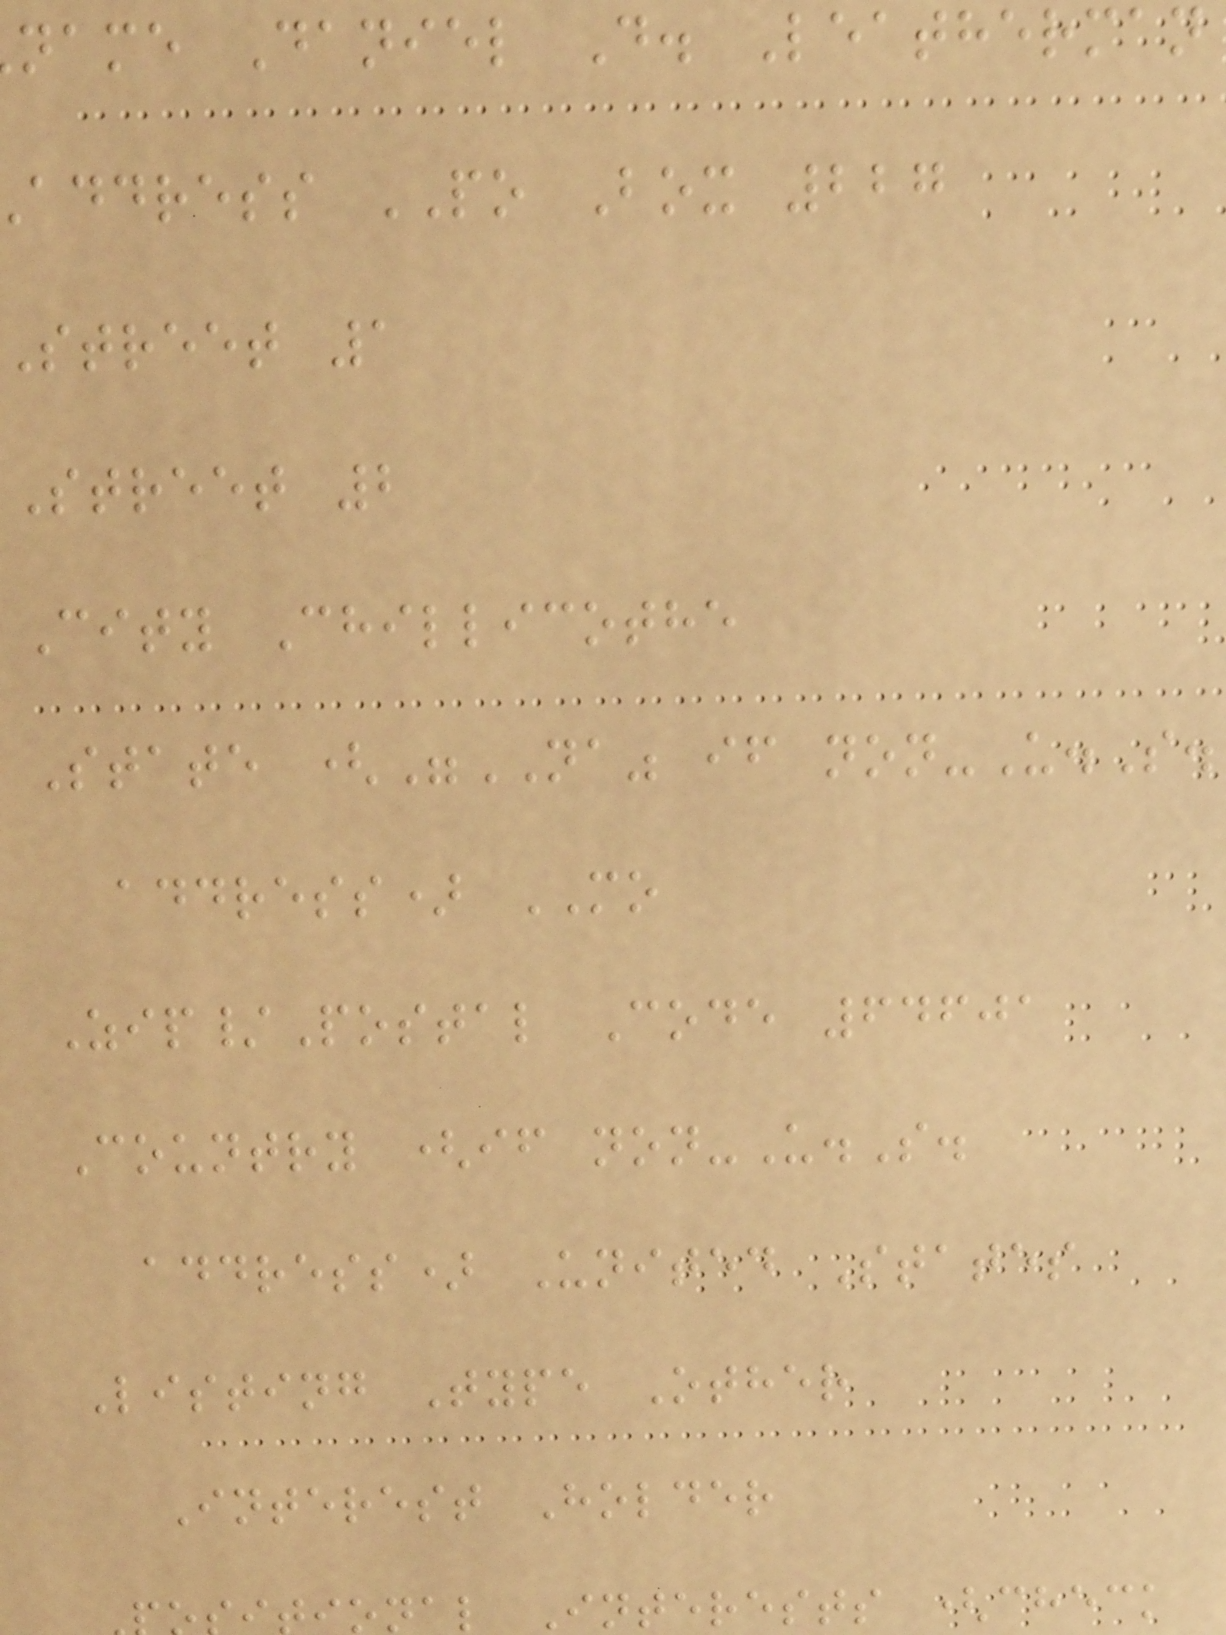name Daniel D. Leatherman
address PO Box 227
street 1
Street 2
City Chillicothe
State ("NA" if non-U.S.
address) MO
Zip/Postal Code 64601
Country (if non-U.S.
address) United States
Listing Type Other
Interest Holder
nal Interests (check
